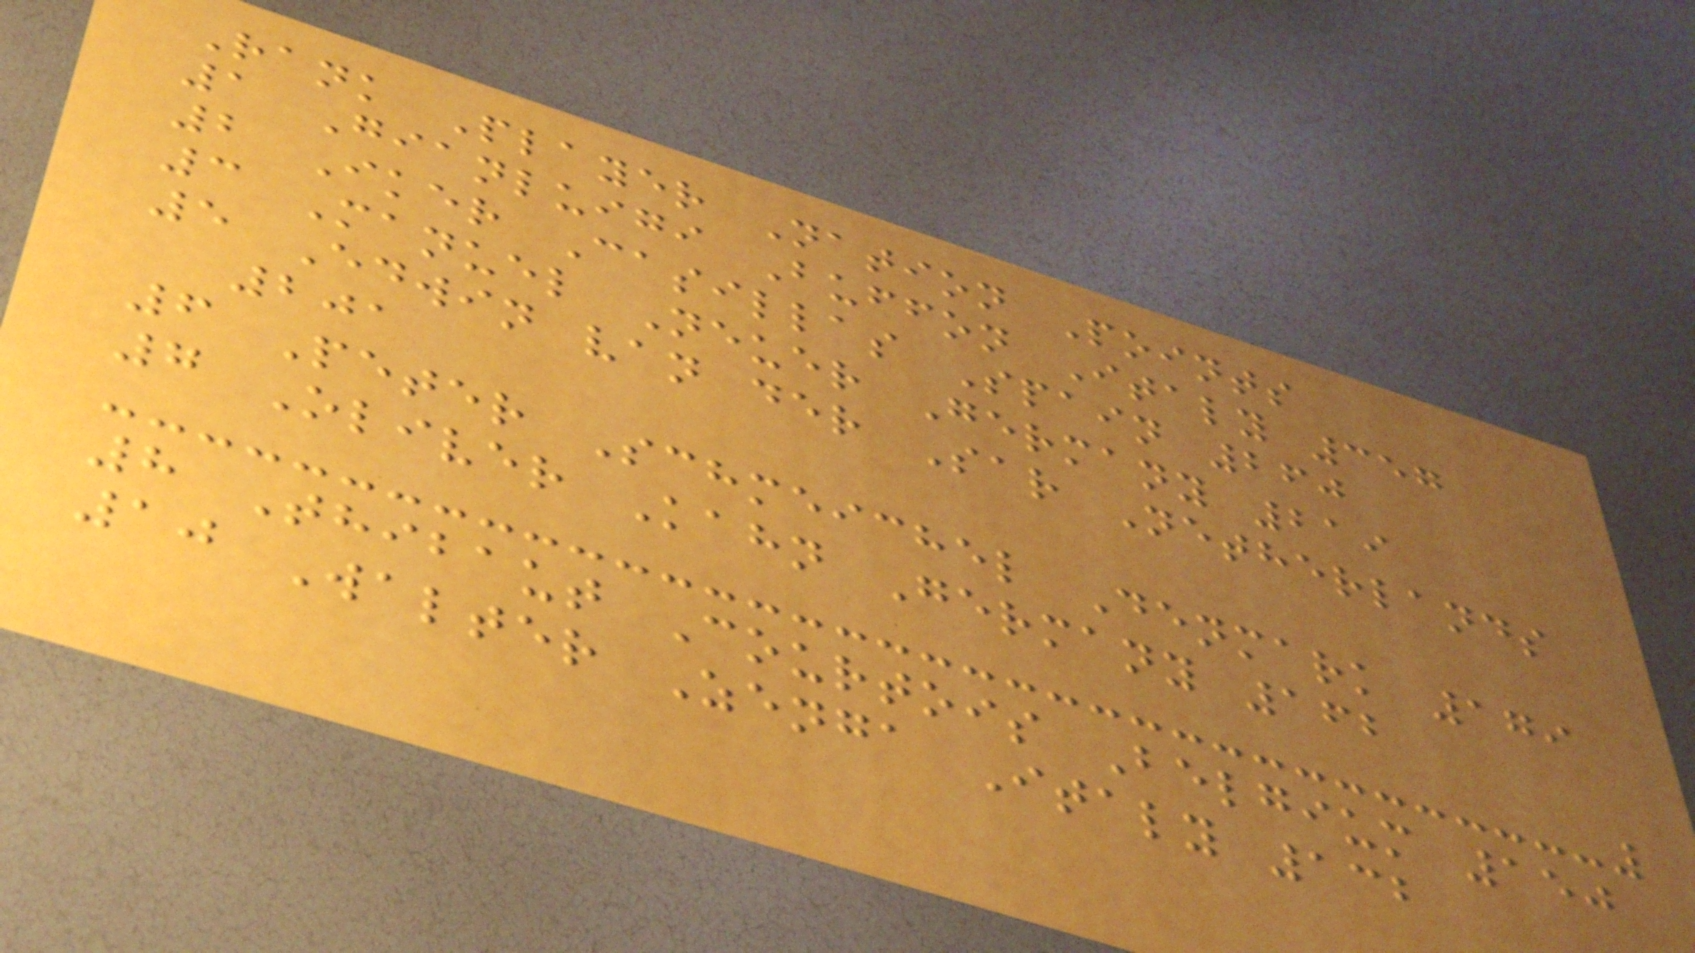Rank Player Nation Points
1 Gianluigi Buffon Italy 357
2 Iker Casillas Spain 260
3 Manuel Neuer Germany 219
5 Edwin van der Sar Netherlands
201
6 Peter Schmeichel Denmark 179
7 Oliver Kahn Germany 162
8 Thibaut Courtois Belgium 150
10 Walter Zenga Italy 132
